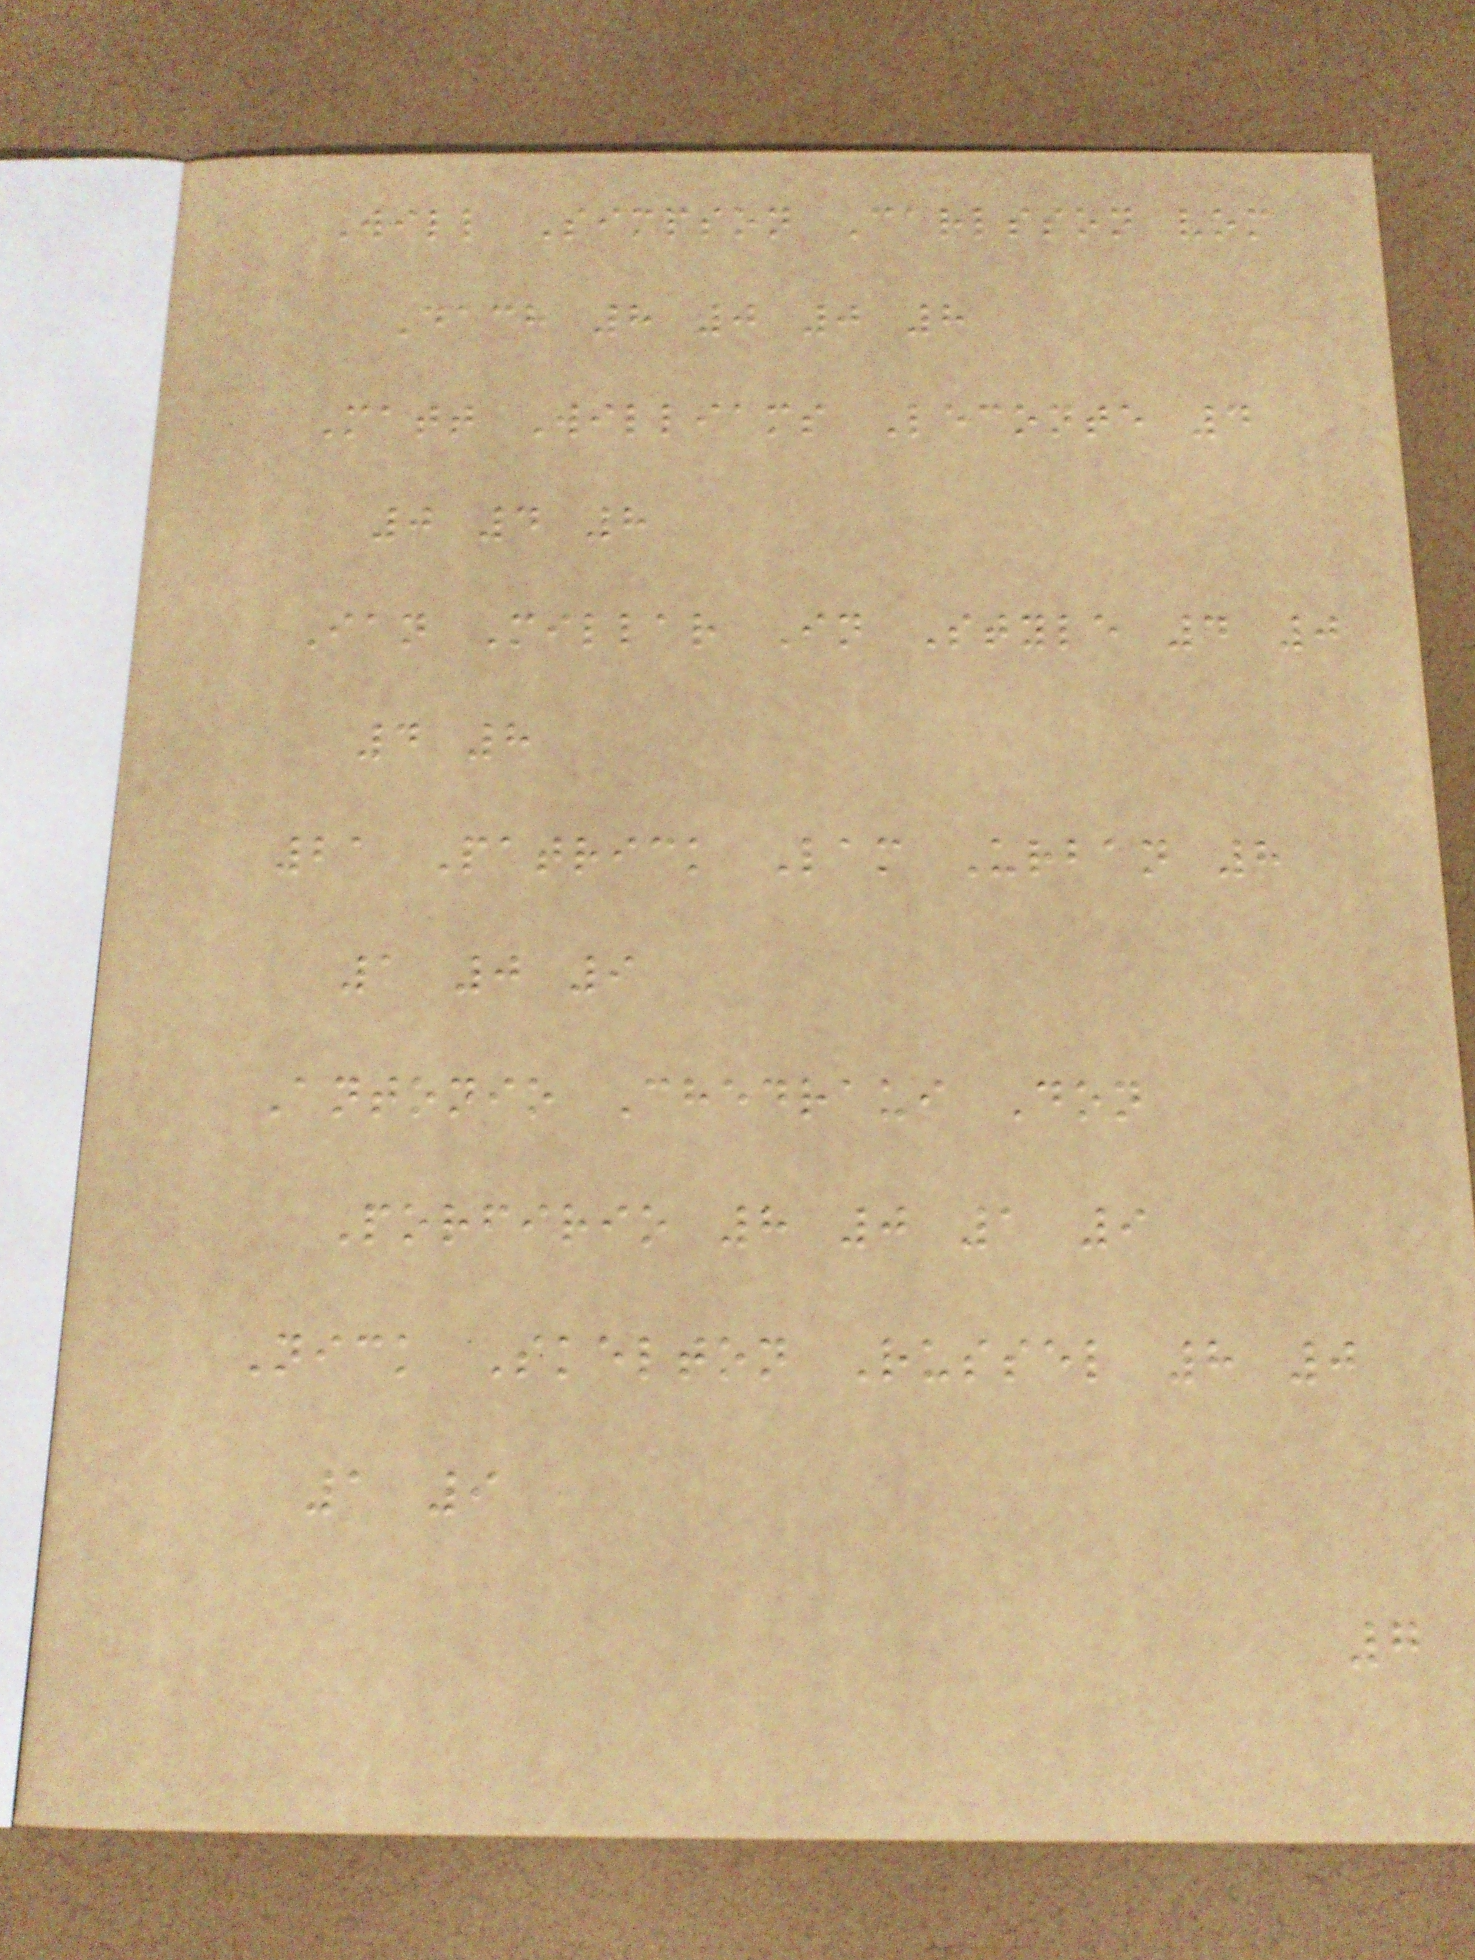Will Simpson Carlsson vom
Dach 8 0 0 8
Matt Williams Leconte 4
0 4 8
Ian Millar In Style 4 0
4 8
21 Patrick Lam Urban 8
1 0 9
Antonio Chedraui Don
Porfirio 8 0 1 9
Nick Skelton Russel 8 0
1 9
7
